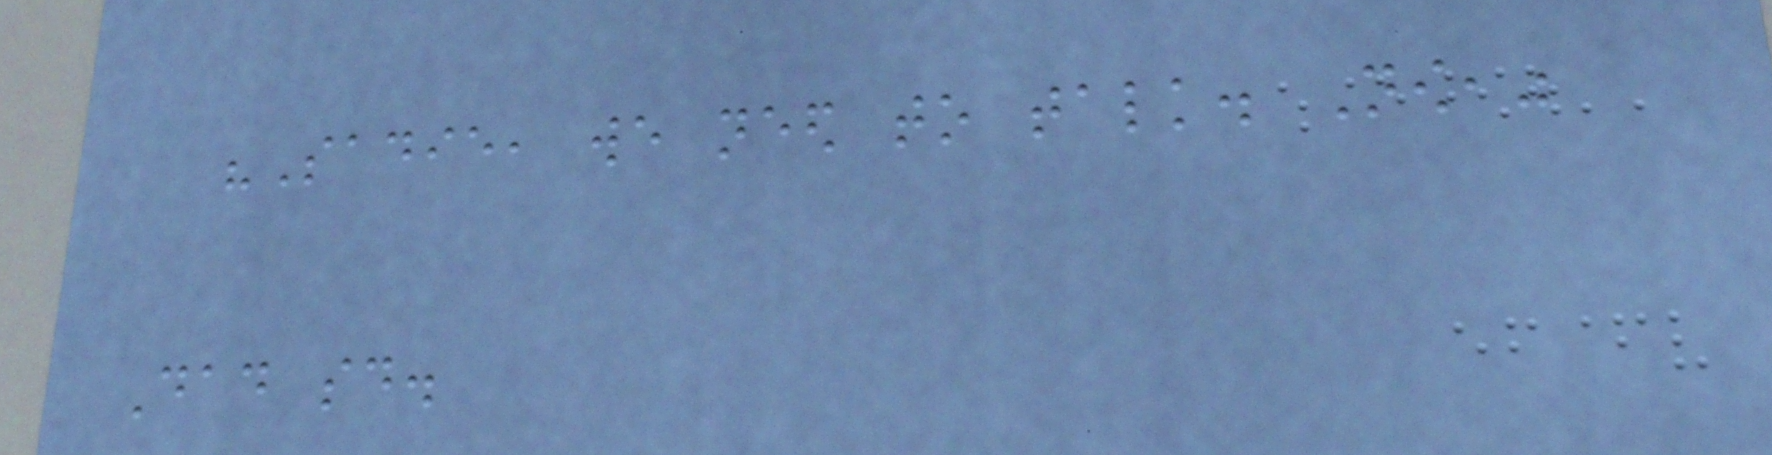"Sadie, we need to talk. Now,"
Dad said.
